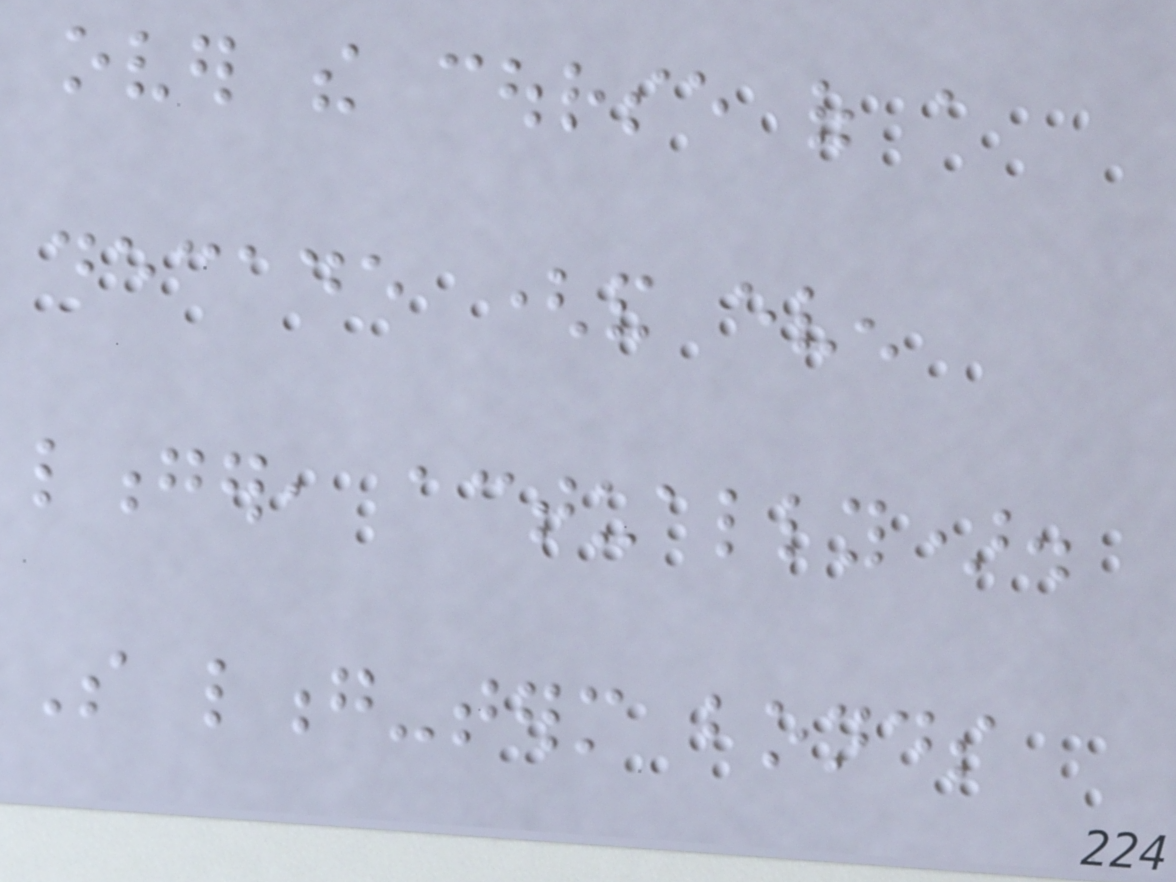over the course of a
decade (and even
longer, actually).
So long-term bonds
